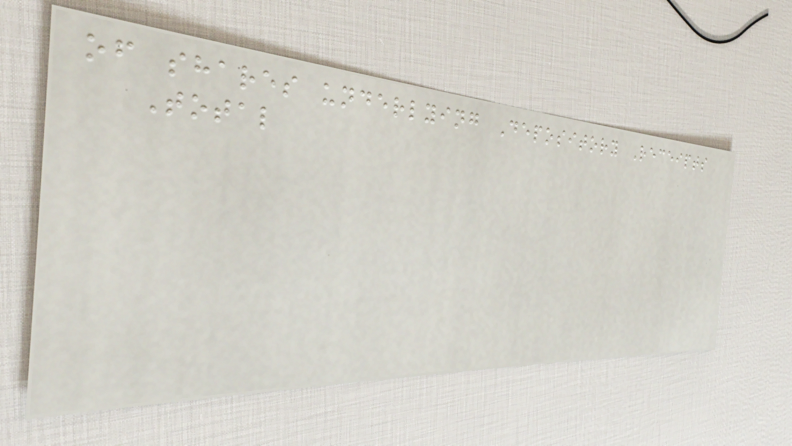of shares underlying Depository Receipts
Total
